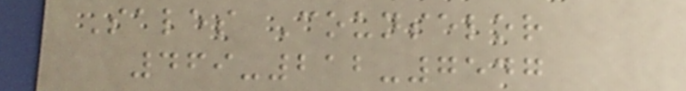Sales Counselor
469-212-7547
